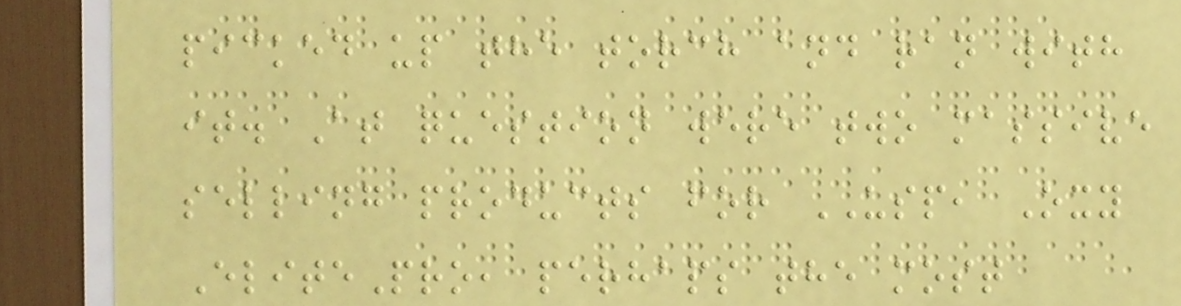picked up the torch and ran with
it. At question were two massive
selling products for USP, Oxy
ElitePro, perhaps the most
